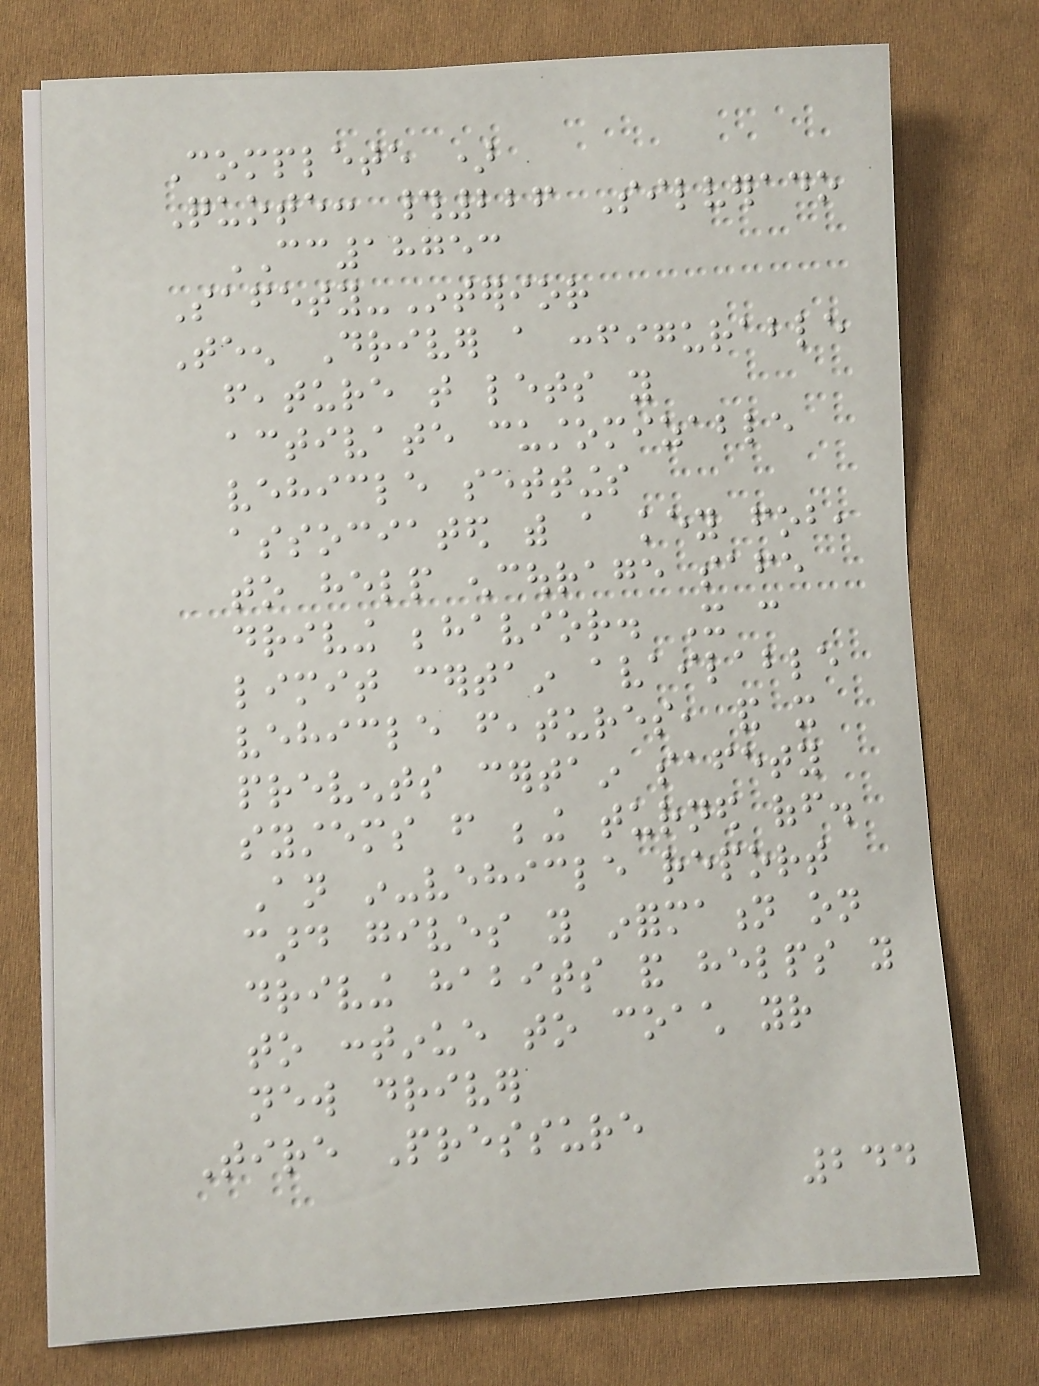Complete )
Quote: #226 Silverado
CC18753
Safety-Interior
Teen Driver a configurable
feature that lets you
activate customizable
vehicle settings
associated with a key fob,
to help encourage safe
driving behavior. It can
limit certain available
vehicle features, and it
prevents certain safety
systems from being turned off.
An in-vehicle report
card gives you information on
driving habits and helps you
to continue to coach your
new driver
Tire Pressure
244
